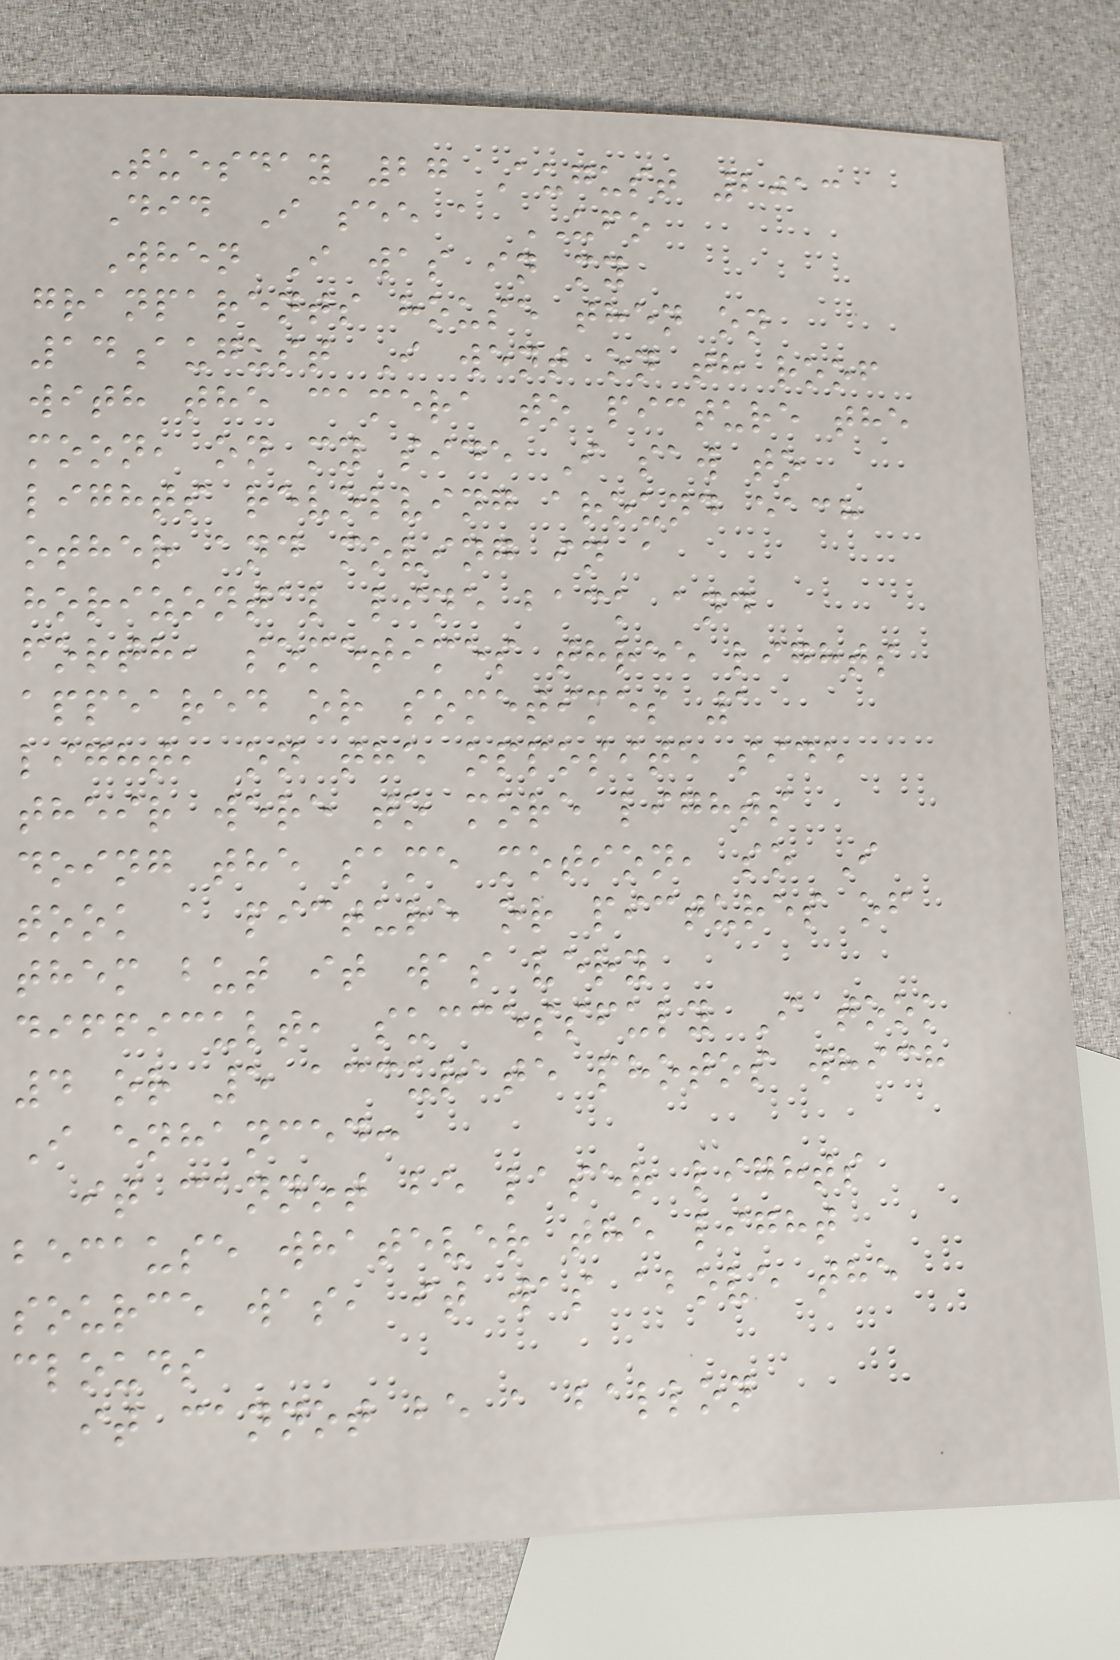Tuesday 27 August 2013
Did I see a UFO
When I was in my
granparents house then on
14august I went on th roof
with the camera to picture the
moon, on my side I saw to
lights revolving around each
other and moving in a
horizontal line back and
forth, sometimes three lights
appeared or sometimes 1
light, on the opposite side
their were to more lights
doing the same motion, so I
took a picture or pictures of
them but it was very
difficult, successfuly I took
4 or 5 accurate photos which
I enhanced:
it cannot be laser lights
because whatever the light
source was, it was above the
clouds
it cannot be a ballon
